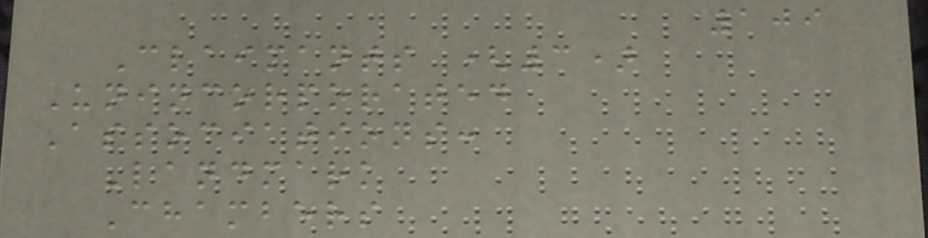109
Claimants (3)
Unincorporated
Associations:
Landmark
Chambers
